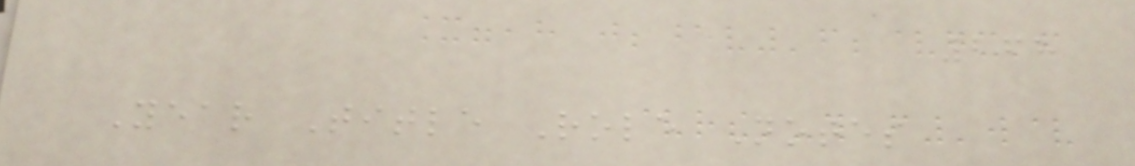268
Year Title Role Notes
